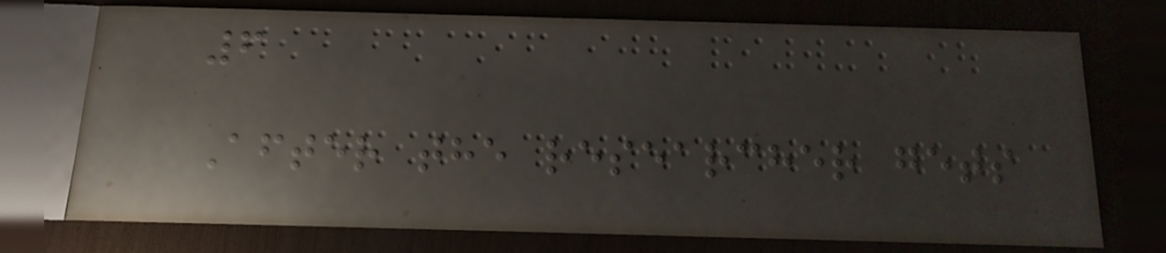6
After the researcher gets
